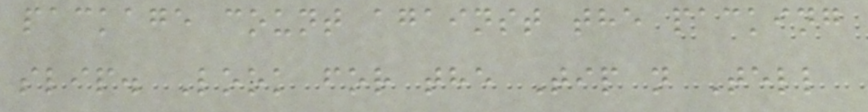package count against the packing
slip. Look for the Tip n Tell
